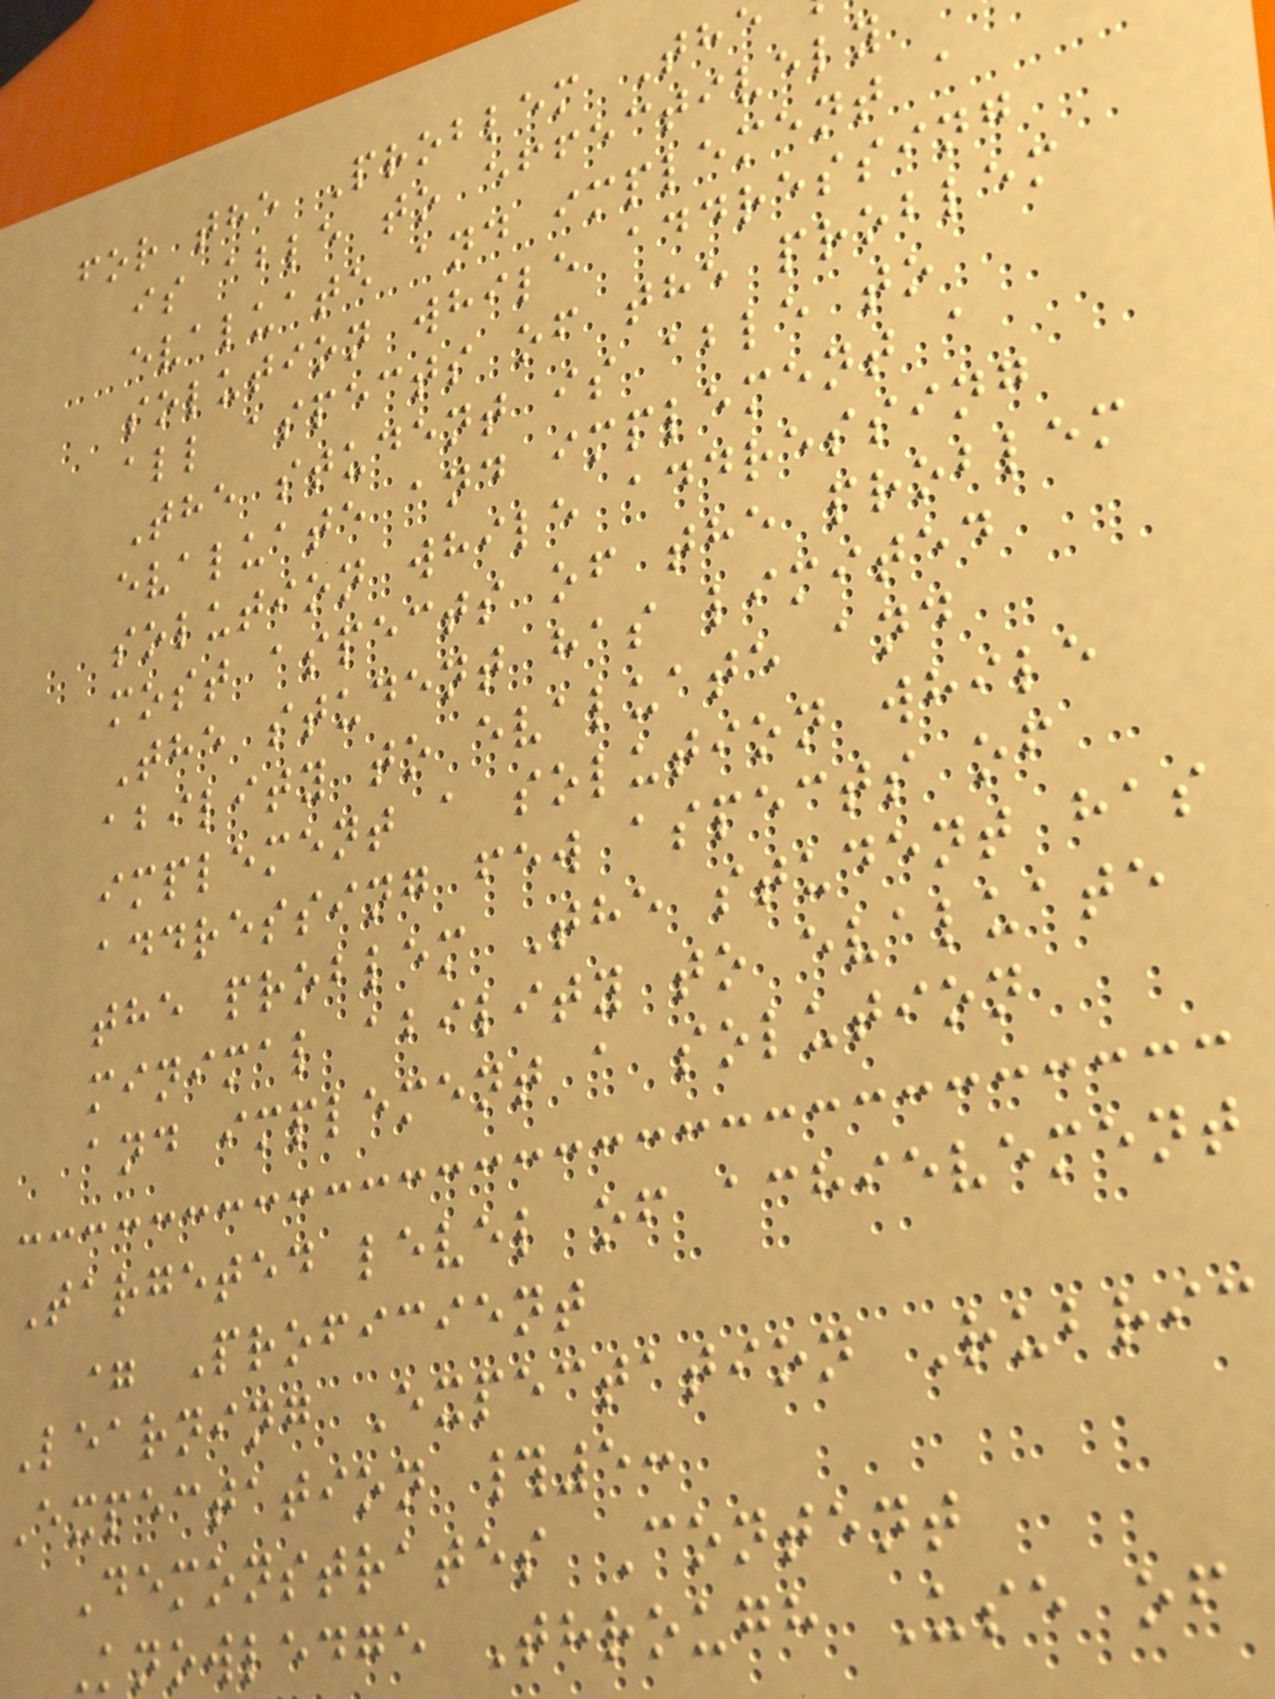for the Problem The
is able to effectively
evaluate and implement a
solution while addressing
all aspects of the problem
The student is able to
evaluate and implement a
solution while addressing
most aspects of the problem
The student has limited
ability to evaluate and
implement a solution while
addressing few aspects of
the problem The student has
minimal ability to evaluate
and implement a solution
Targeted level of achievement
= Proficient
Learning Expectation Rubric
Expectation #5:
Demonstrates Content
Knowledge Through Use of
